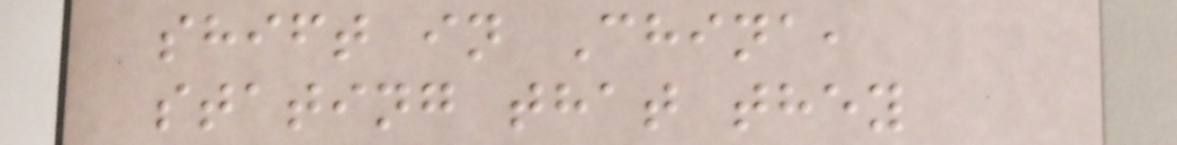shift in China,
stating that they
